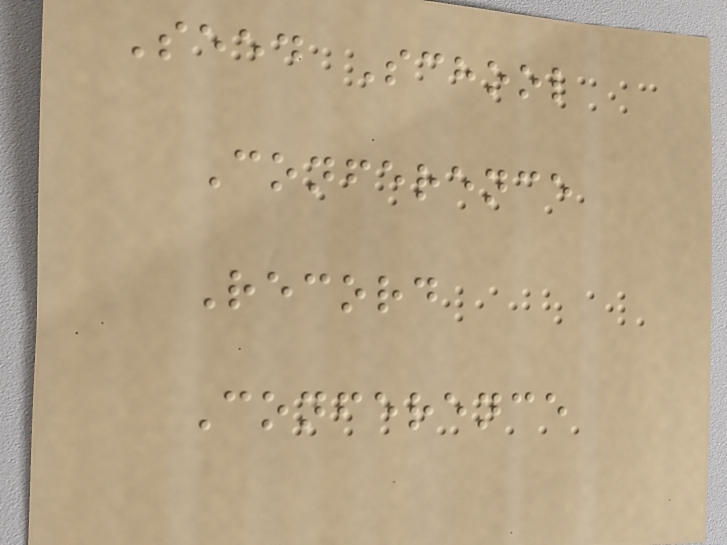Seed School
Conference
Record
Conference
